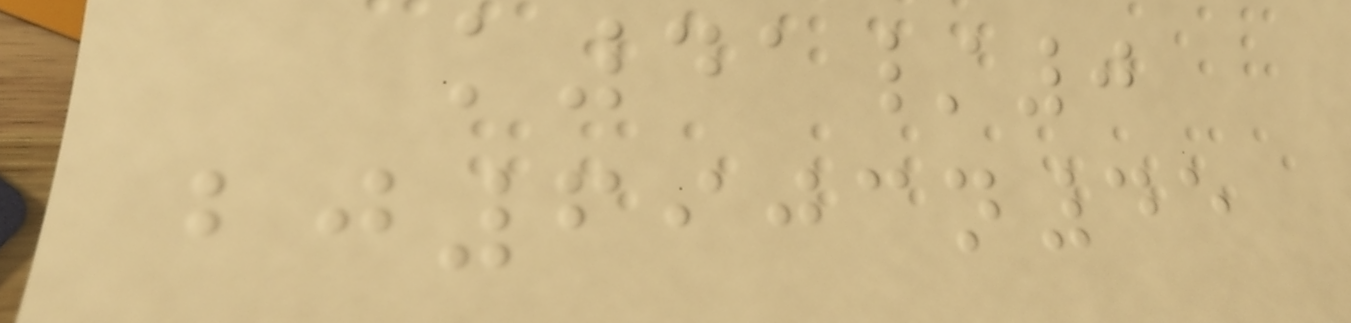k41/0
bj6903n45
